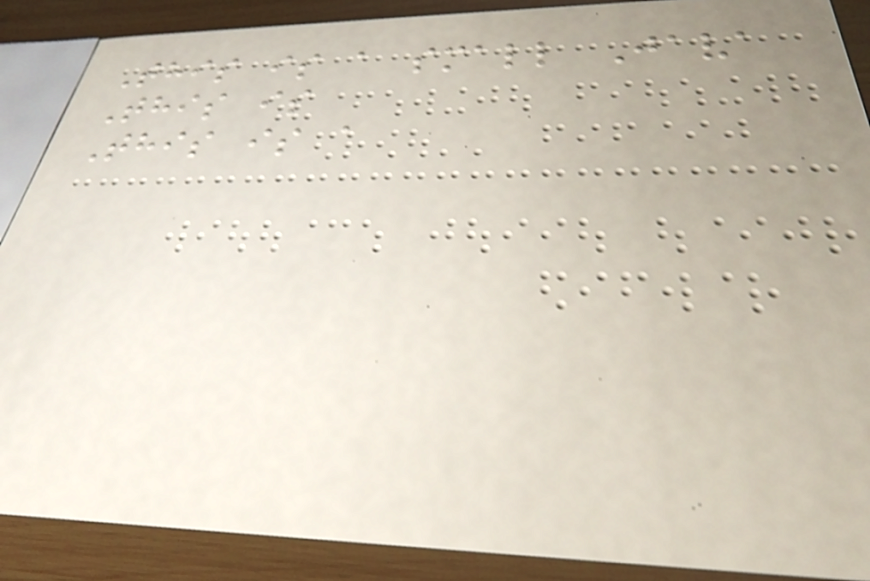This is a small Java
This is
This is a
